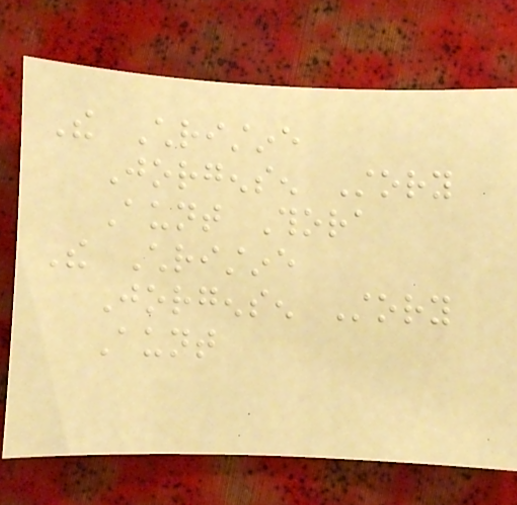The Christine
Jorgensen Story
Aunt Thora
The Christine
Jorgensen Story
Aunt
